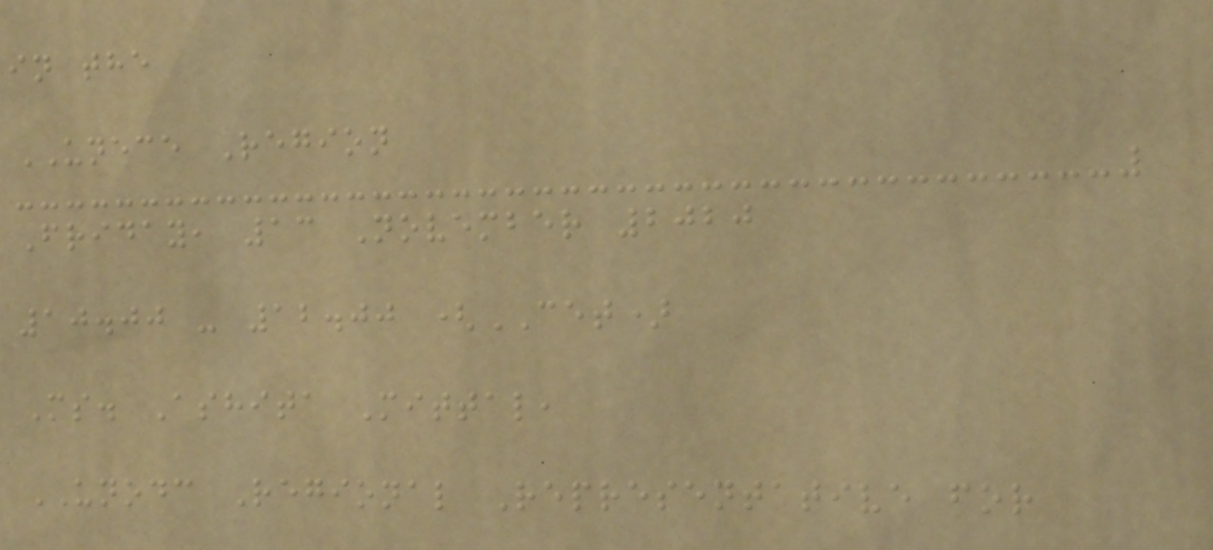in the
UNECE Region
Friday, 13 November 2020
10.00 - 12.00 (CET)
Ms. Ashita Mittal,
UNODC Regional Representative for
